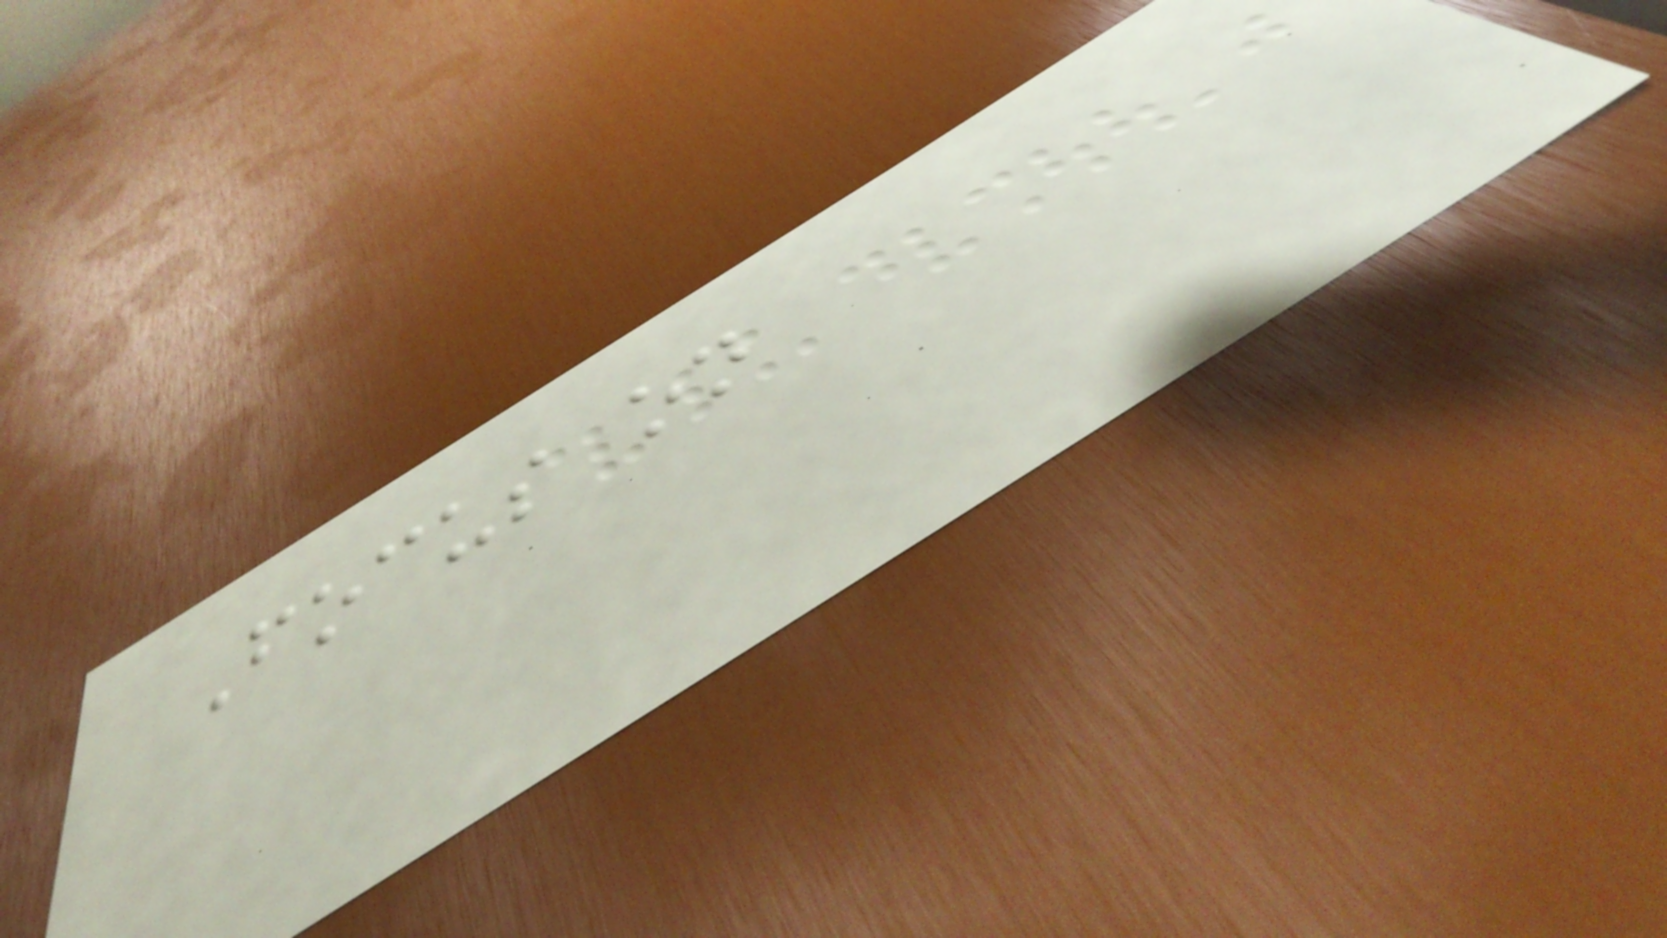Focus on
